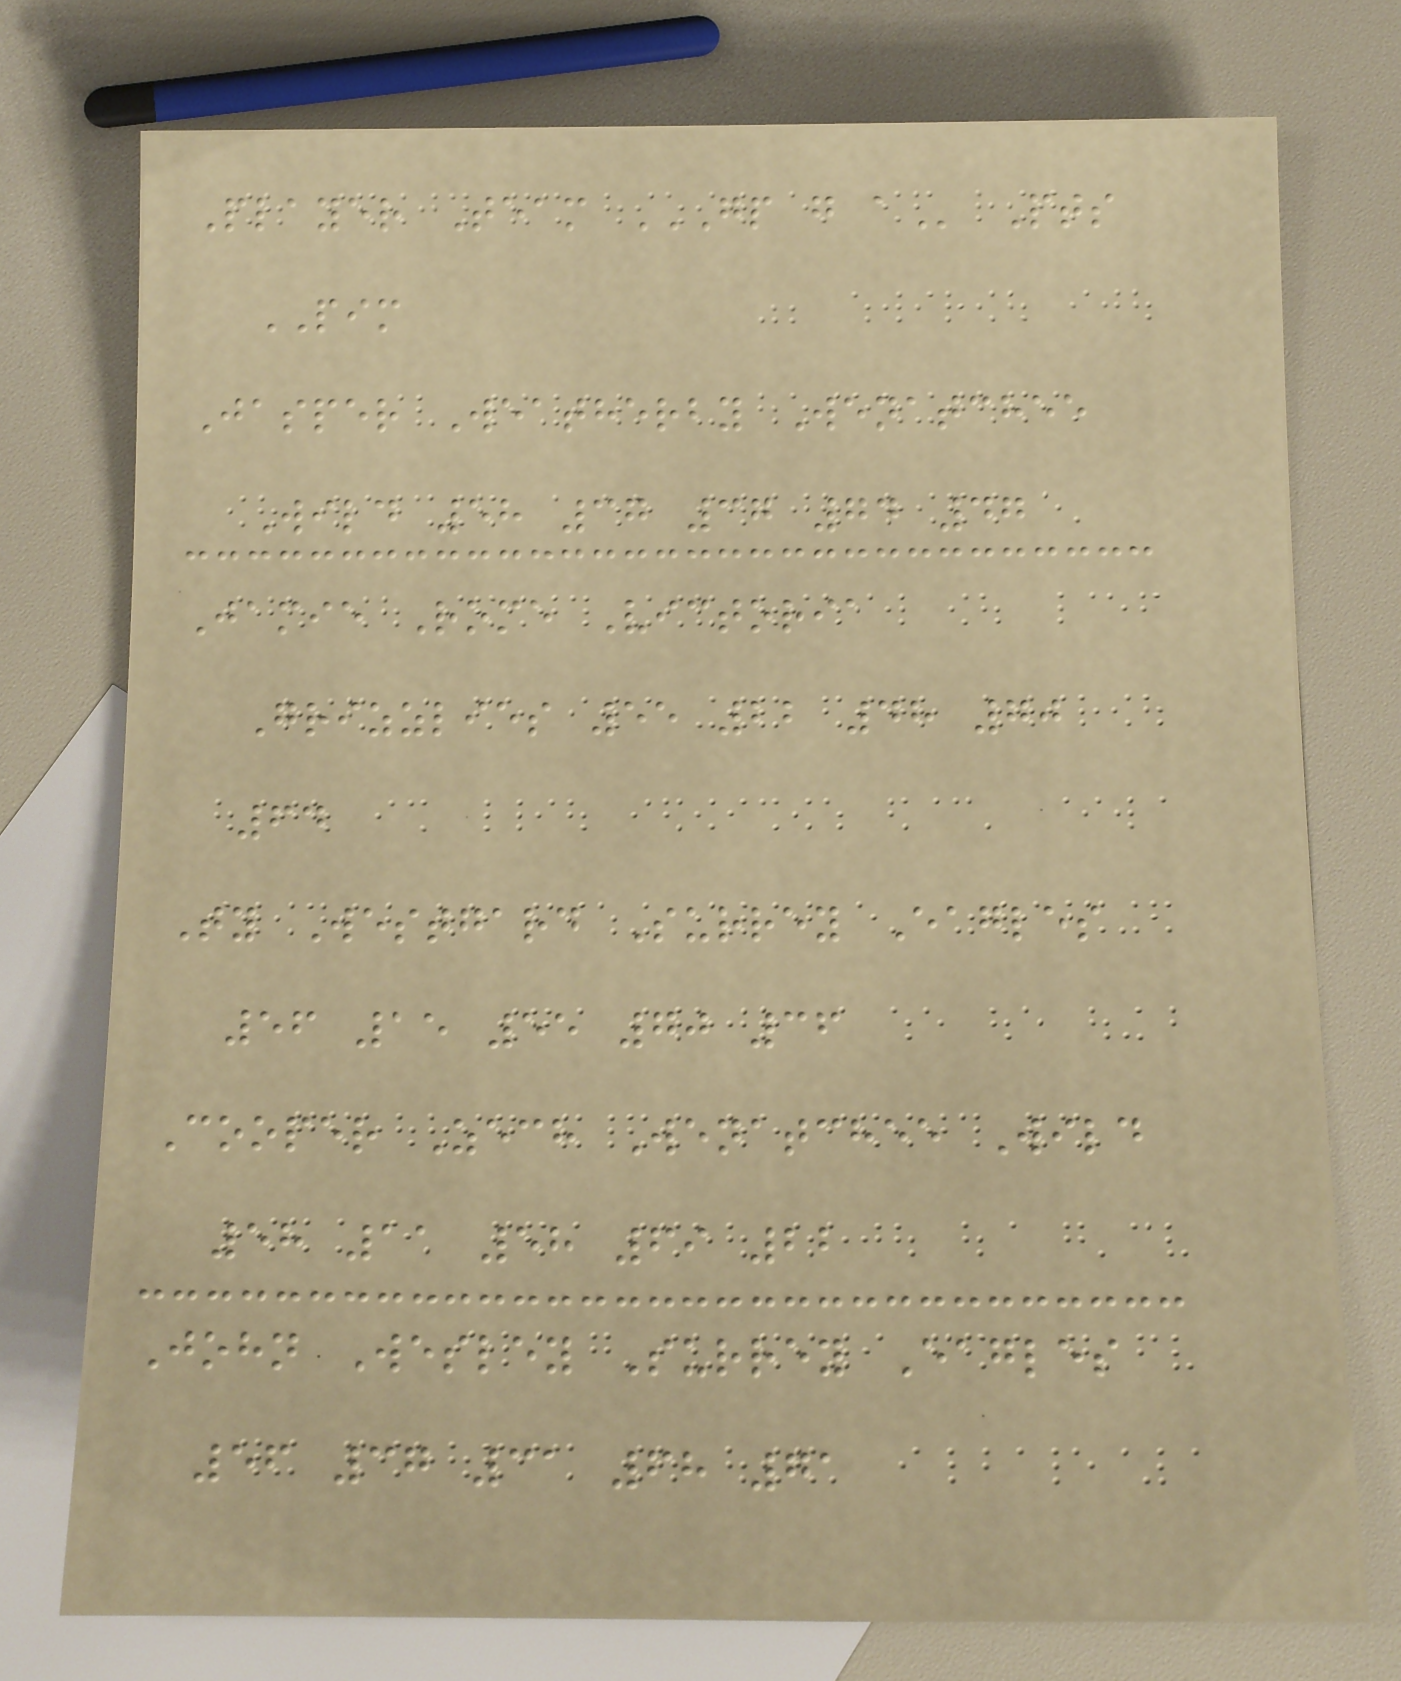Player Team GP G A Pts
PIM
Jasper Weatherby Wenatchee
Wild 58 37 37 74 47
Jamie Rome Victoria
Grizzlies 55 22 48 70
64
Ty Westgard Surrey Eagles
56 15 55 70 36
Cooper Zech Wenatchee Wild
58 11 58 69 22
John Wesley Surrey Eagles
56 37 31 68 71
